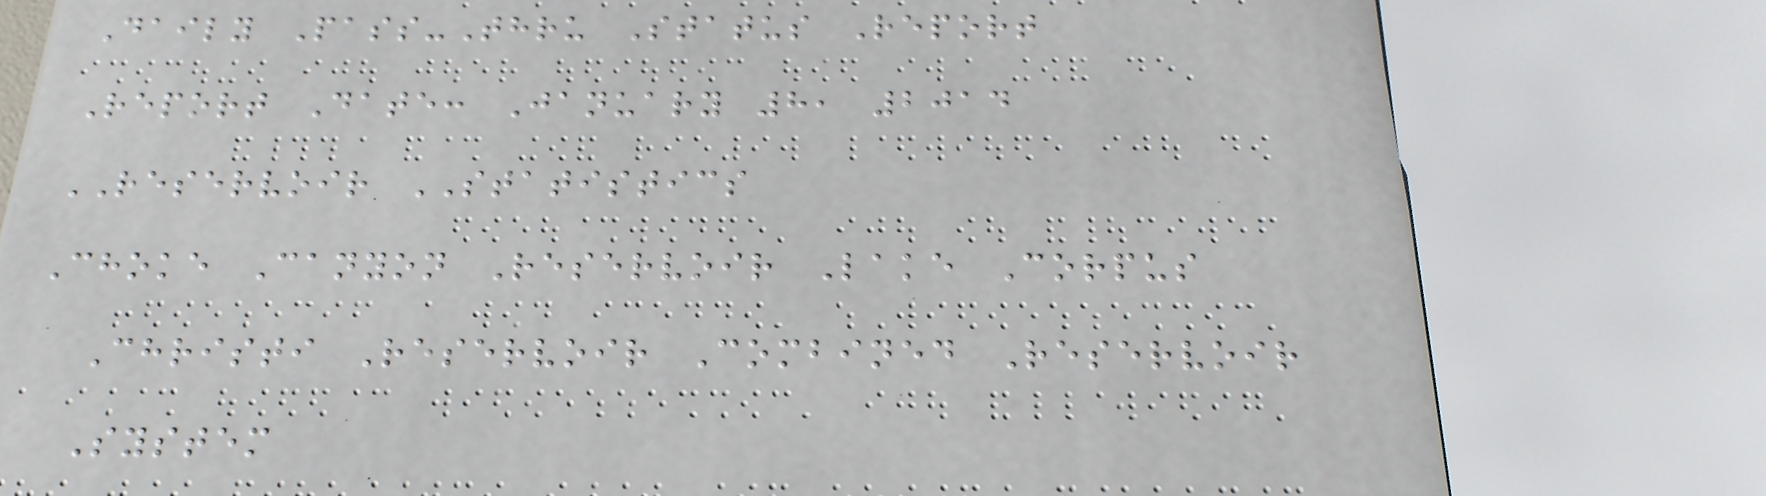Daily Pass-Thru Status Report
Report Date: January 8, 2014
RESERVOIR STATISTICS
Choke Canyon Reservoir Lake Corpus
Christi Reservoir Combined Reservoir
System
